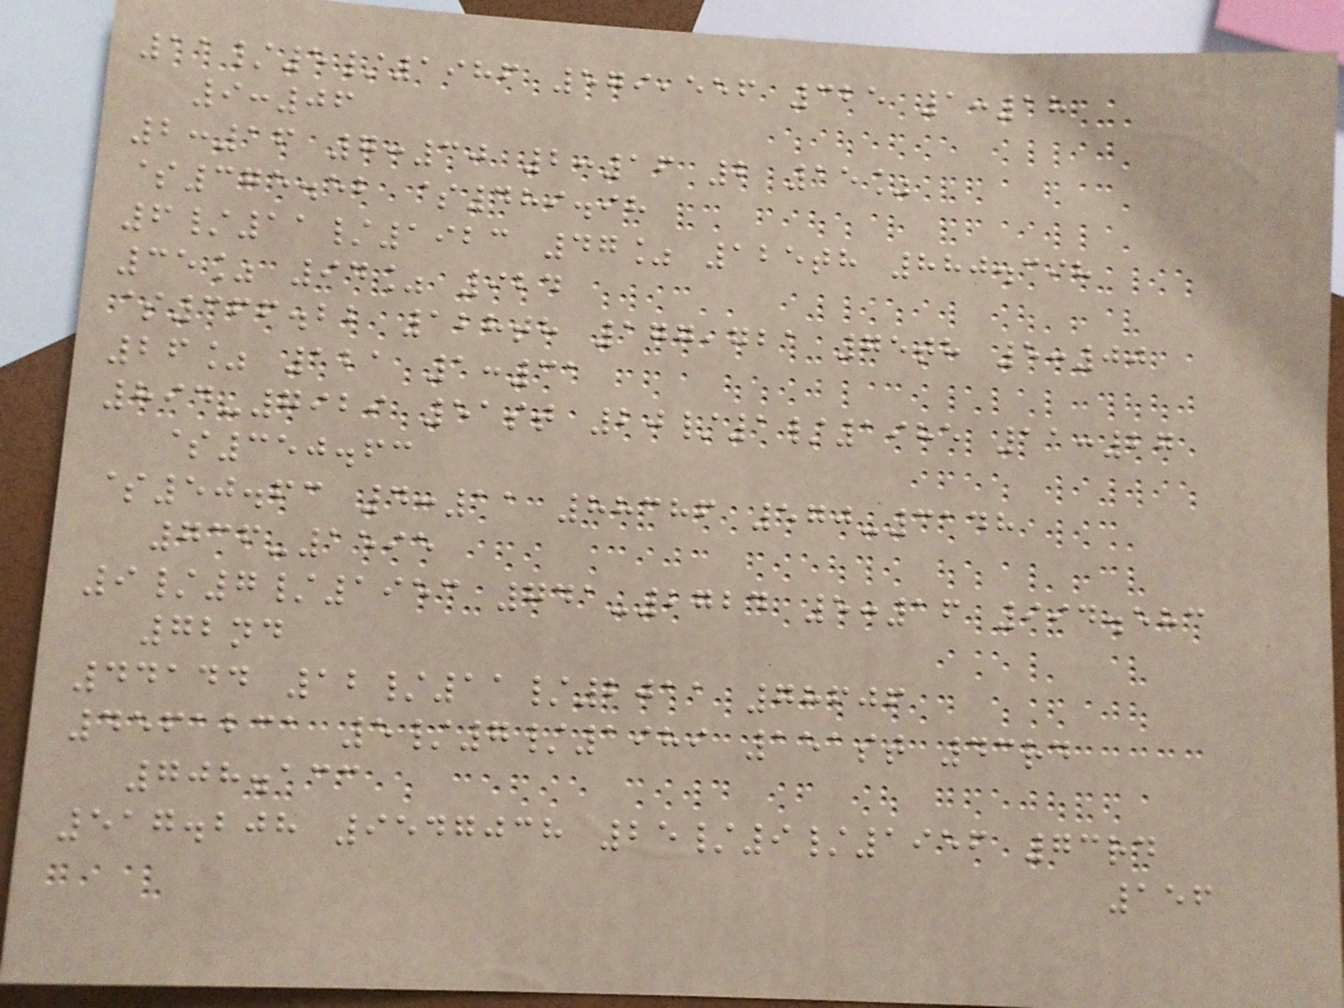11/5/1986 579,556 325 1:18
9:06
2:16 7:30 2:16 2 15%
$375.52 $489.98
6/11/1923 47% 125th 880.398
35% 94% 924
$366.22 128th 177,721 75th 5:00
26% 121 1:31
894-7929 51st 20/1/1985 11:27
$350.63
$50.63 4:11 88386 570-3148
736-1595
9/7/1953 741-2724 5:16 994.583
72nd
44144 12/11/2011 78606
4561231 5/7/1989 151st 43rd
708.133
517.208 9547038 25/9/1956 73rd
156
